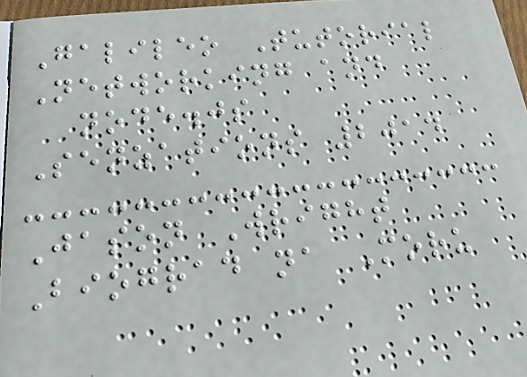Galileo Tutorial
Networking and
node.js
Senzations 2014
Jason Wright
Biograd na Moru
